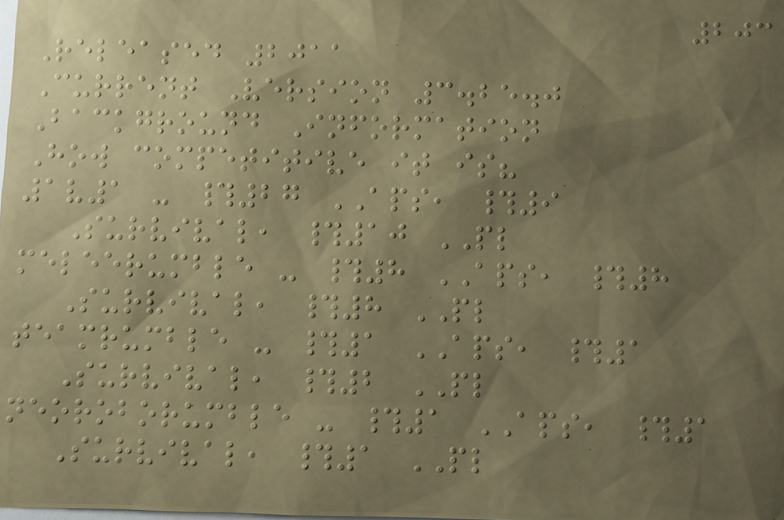203
Released 2011
Current Version 3.25.0
Background Information
How competitive it is?
1v1 - #27 APS, #9
Survival, #10 PL
meleerumble - #8 APS, #8
Survival, #8 PL
teamrumble - #1 APS, #1
Survival, #2 PL
neoroborumble - #1 APS, #1
Survival, #1 PL
